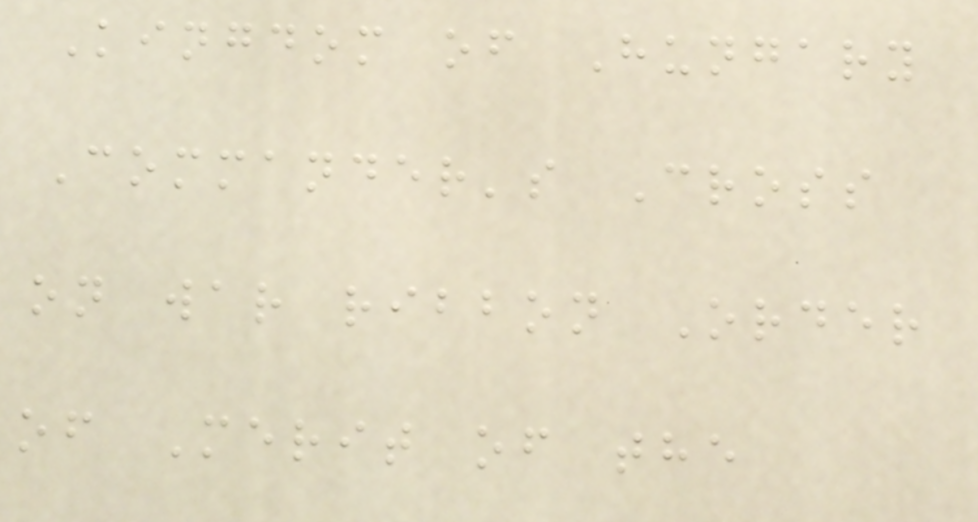Kingdom of Hungary
Commander's Cross
on war ribbon Order
of Merit of the
